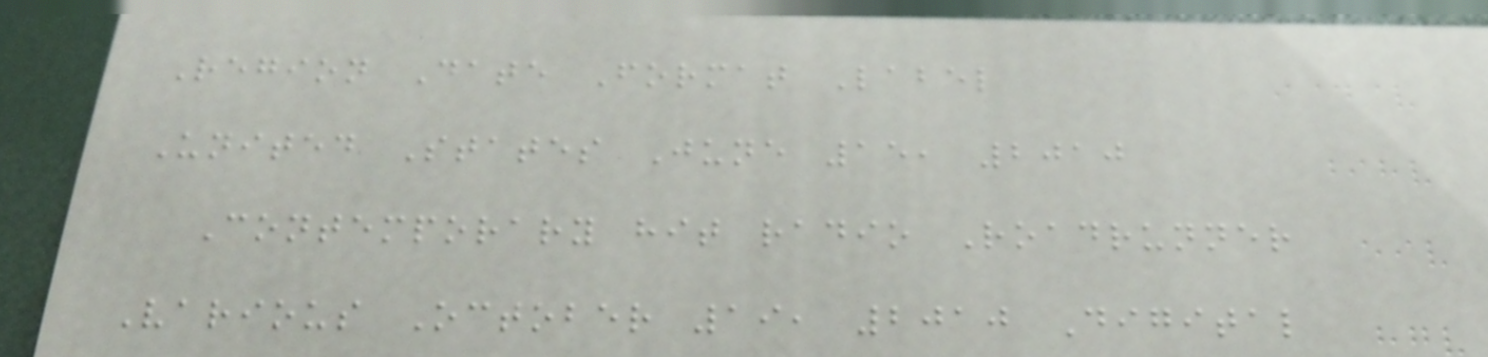Region Date Format Label
United States June 15, 2010
Contemporary hit radio Roadrunner
Various October 19, 2010 Digital
